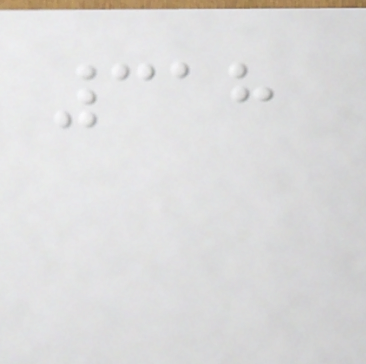318
